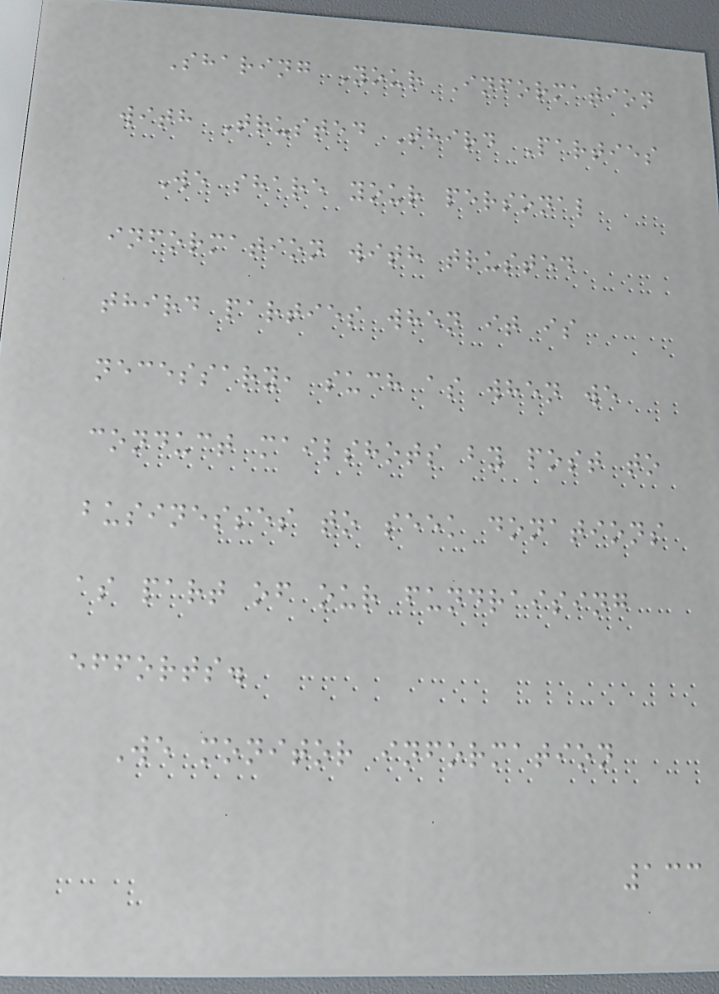Sharing Your Information
with Trusted Third Parties
We share your personal
information with trusted
third parties when it is
necessary, such as when we
conduct mailshots by post to
businesses to seek donations
as part of our fundraising
efforts.
We monitor information
133
